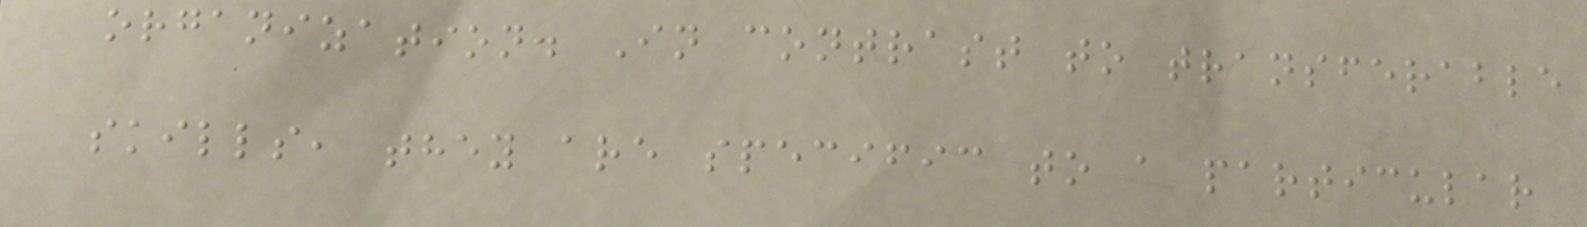organization. In contrast to transferable
skills, they are specific to a particular
